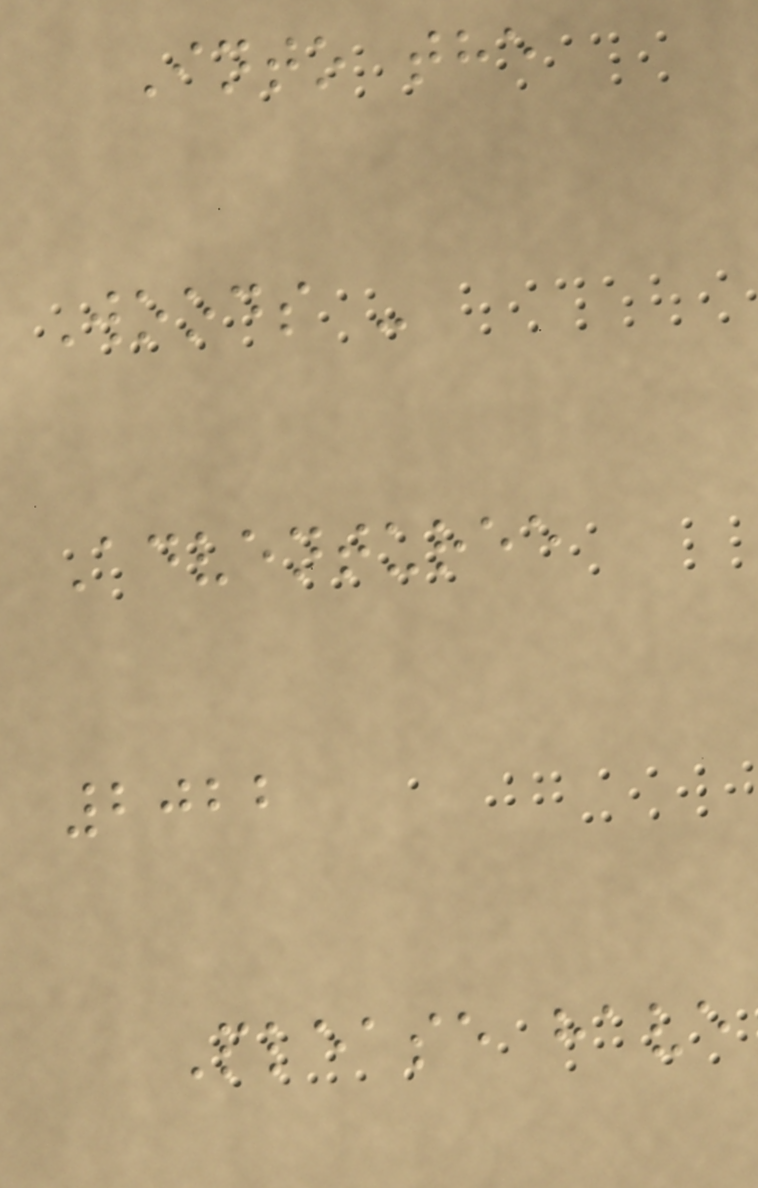Into the
Woods -
Adventuree
2022
Please have
